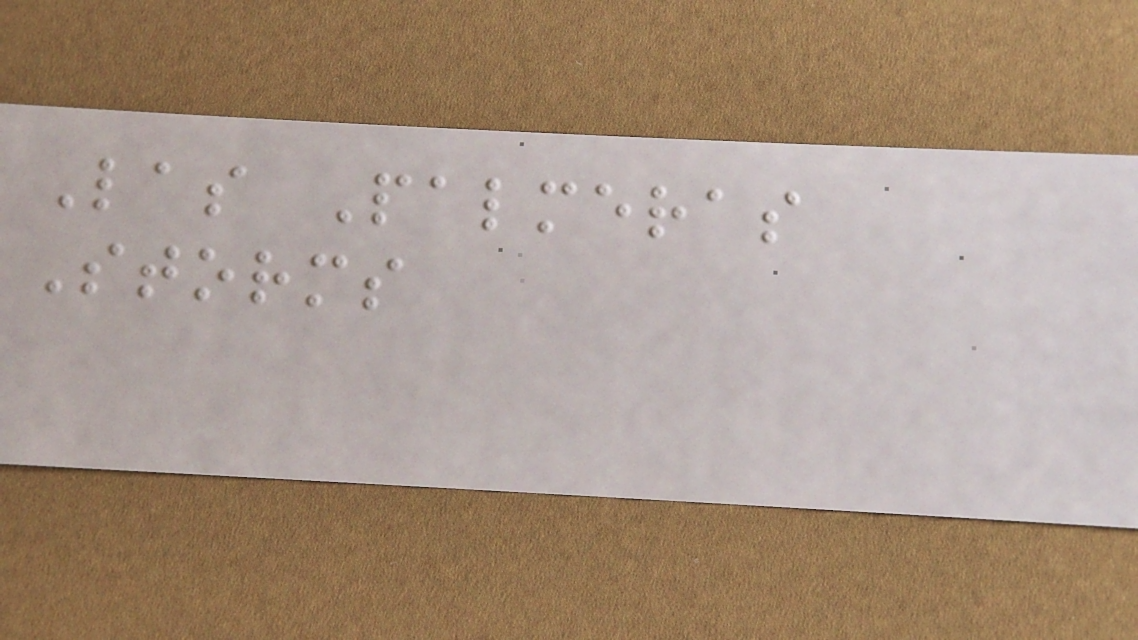Las Palmeras
Storms
